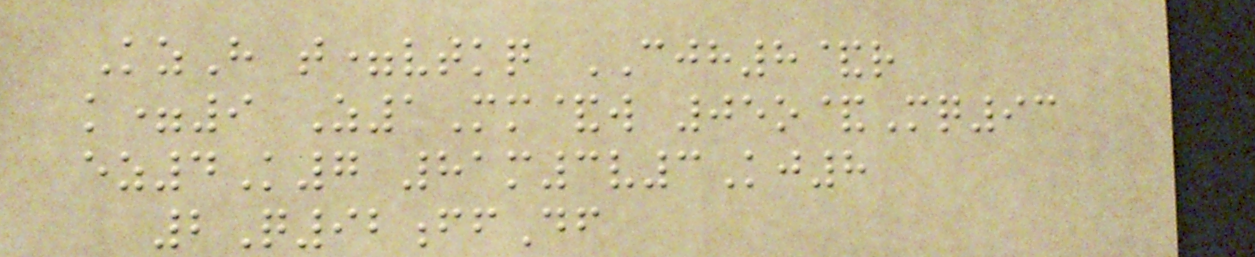KzH t=vtkq CJH8&r
k=9 Z1Mm&w 05o&Mq93
ez4K7 81m3v3Kj8
2Q92ffDf
